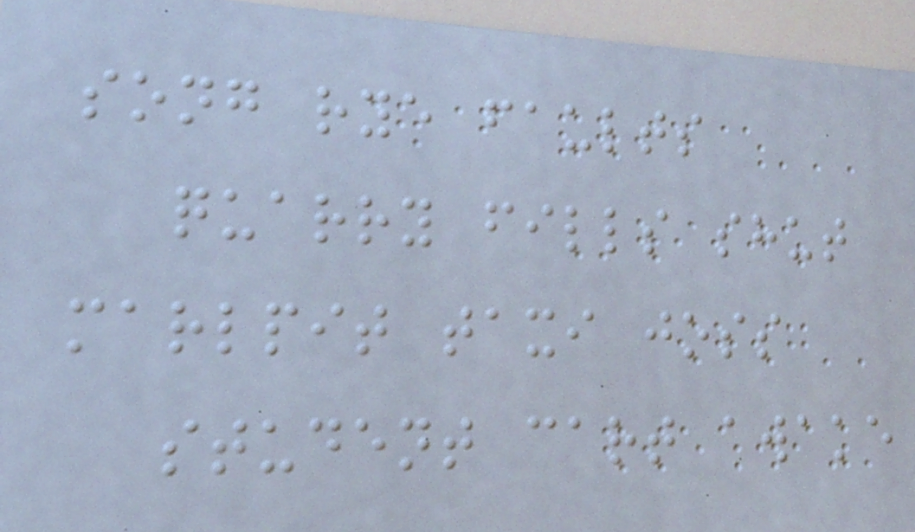song rye faults
quarry fills shut
marlpit taxi joss
student cart awake
